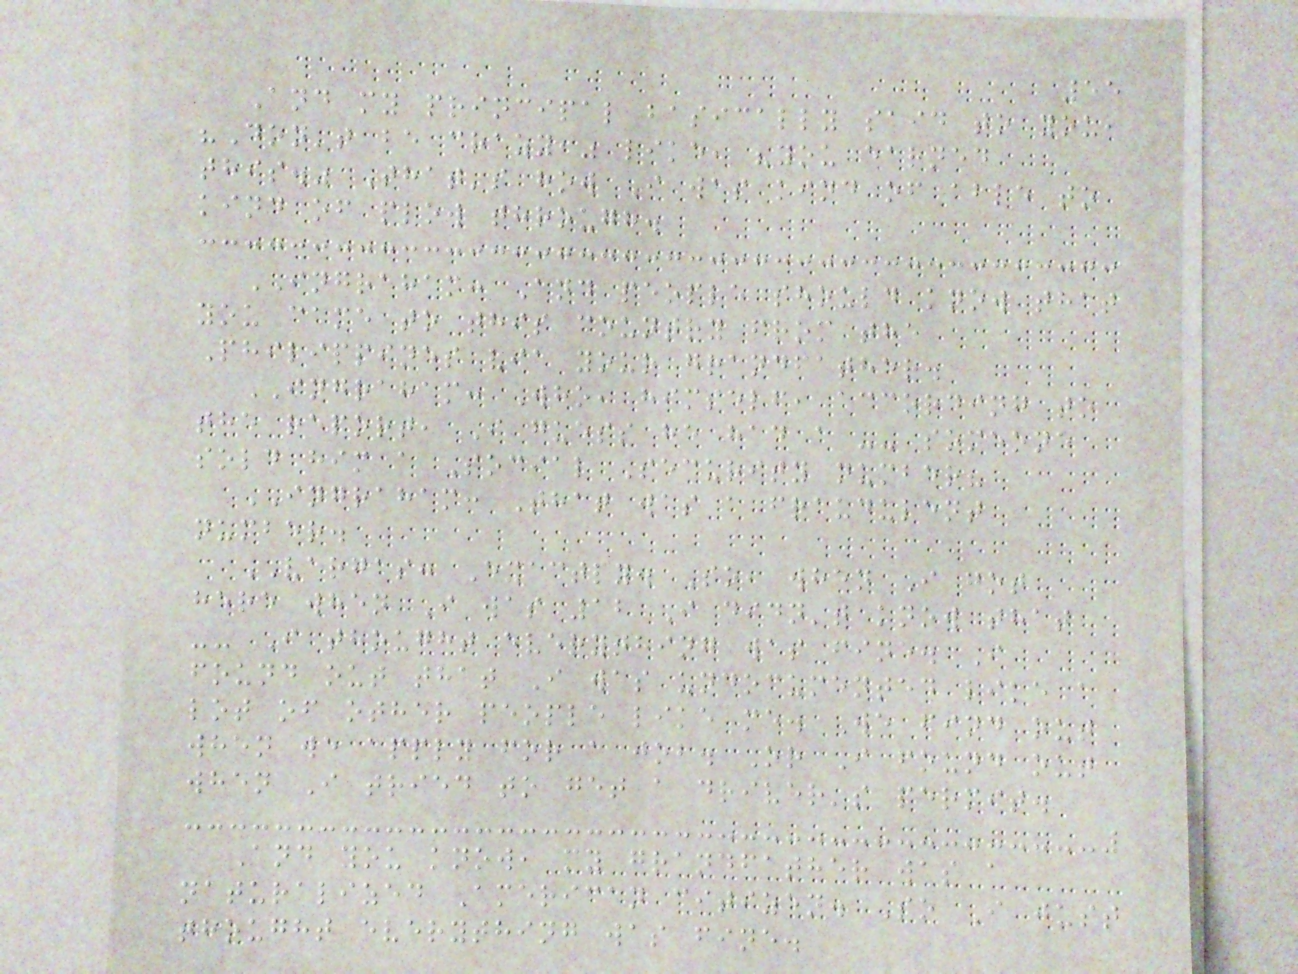55
And my principal basically said to you,
"Don't be crazy," like, "you earned
this." That's how I was kind of able to
kind of plow through.
INGRAHAM: And people should know that
you came to this country from the
Philippines via your grandfather.
INGRAHAM: Who, himself, according to
the report, I guess he had a -- someone
sold him a Social Security number?
INGRAHAM: That was a fraudulent
number.
VARGAS: Exactly. So, when I got
here when I was 12 I didn't know that
-- I thought everything was fine. I
found out that I was undocumented like a
lot of other people like me. We find out
when we apply for a job. Or I found out
when I tried to get a driver's permit.
And you know, my grandfather was a
naturalized American citizen. So I just
thought everything was fine.
